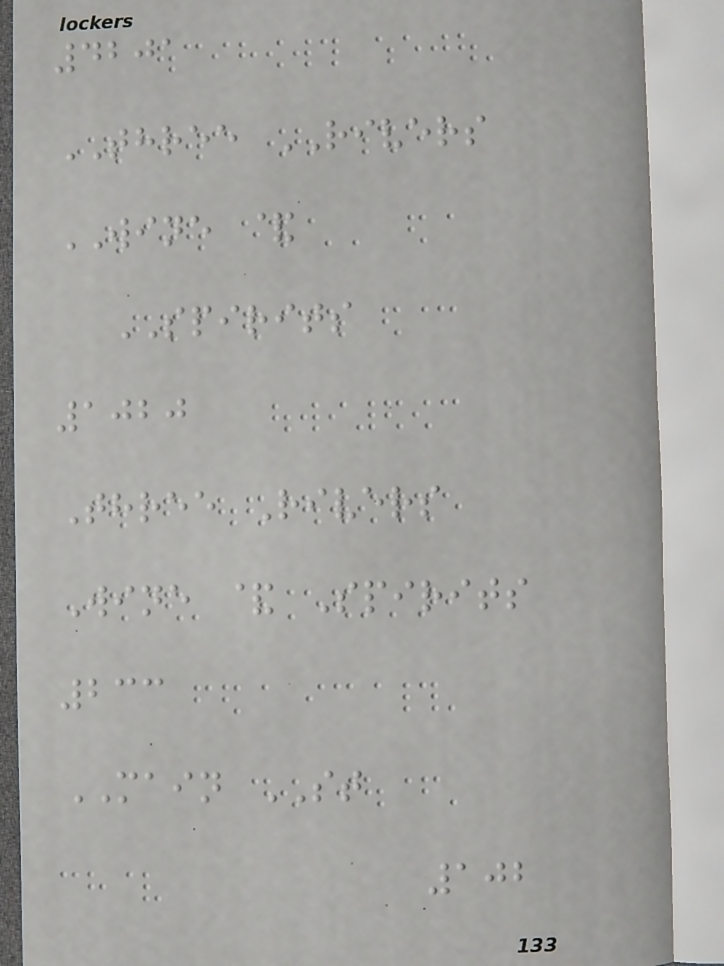4201
THREE RIVERS
WINE &
SPIRITS
1020
Three Rivers
Wine & Spirits
233
MAIN ST
102
